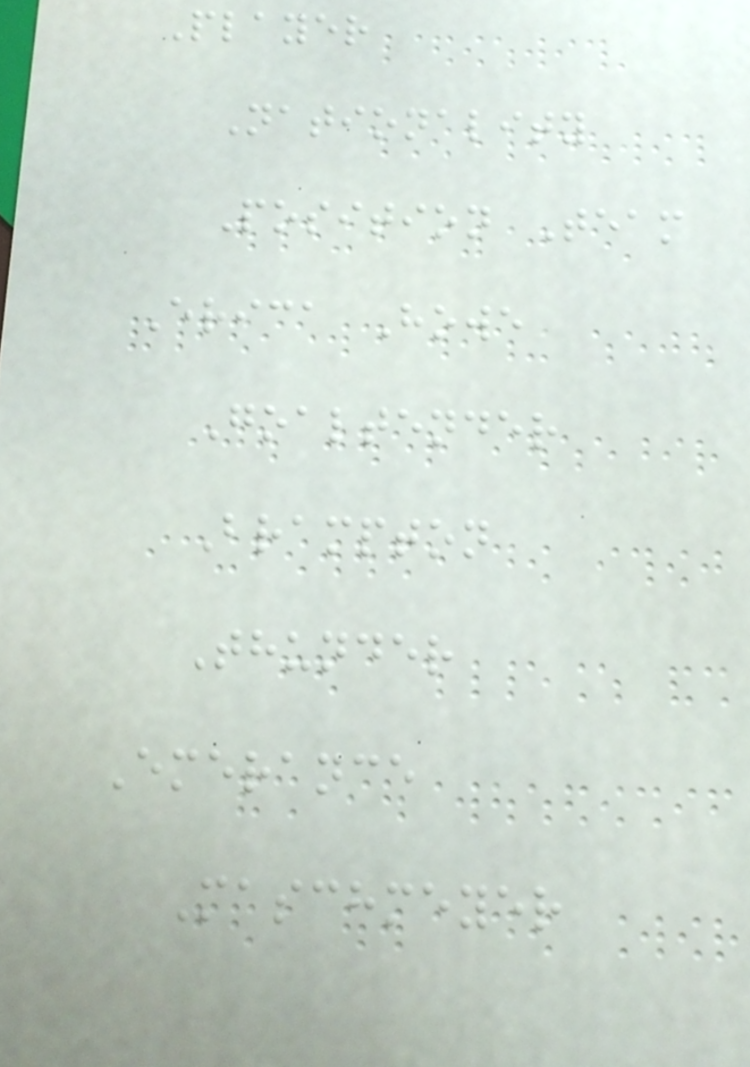Player
Nationality
Position Team
Erica Howe
Goaltender
Brampton
Thunder
Emerance
Maschmeyer
